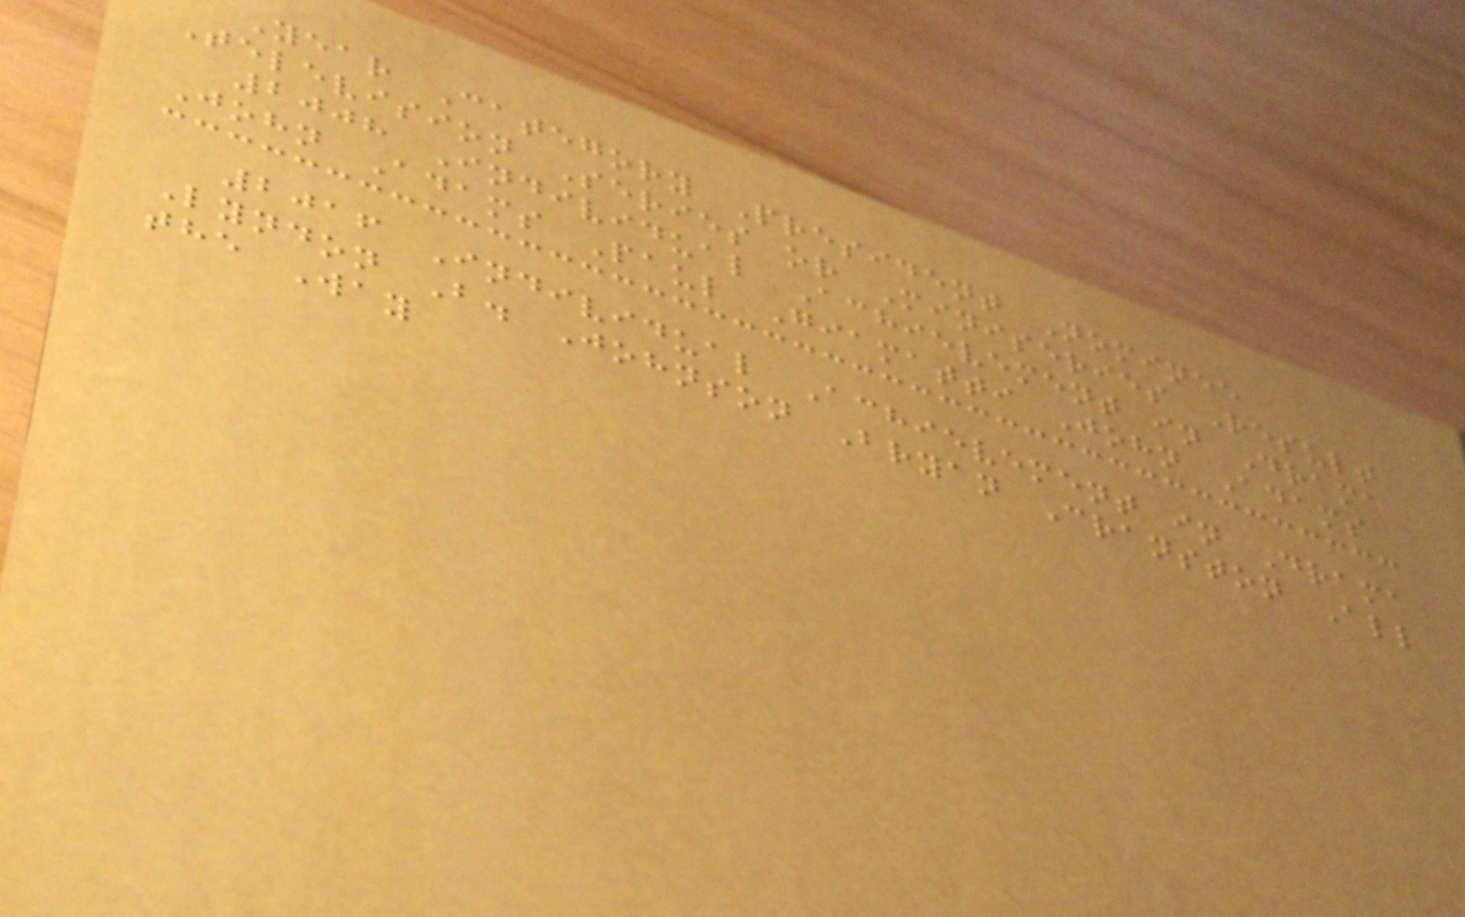Year Category President Nominee
Television Series or Miniseries Result
2008 Individual Achievement in Drama
John Adams Paul Giamatti John Adams
2016 Individual Achievement in Drama
Lyndon B. Johnson Bryan Cranston All
the Way
